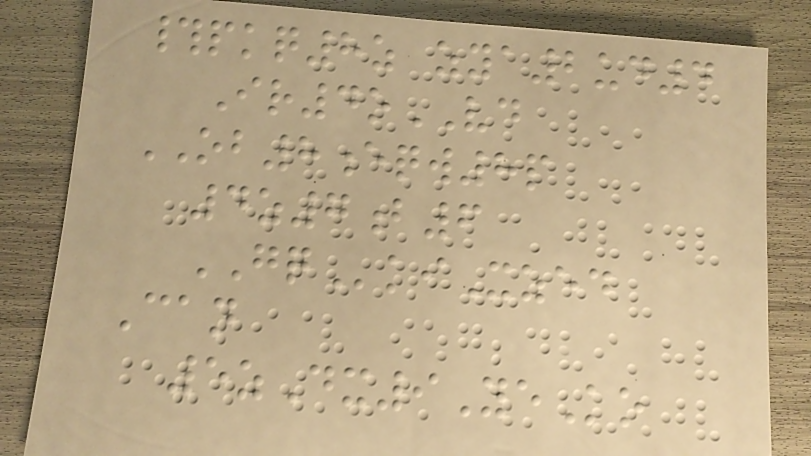#pkq8z zya2ud4
Ir4oVD
OB8eqw8p
4z7b6
GQkiXzed
Can
5zDx9YeKo
